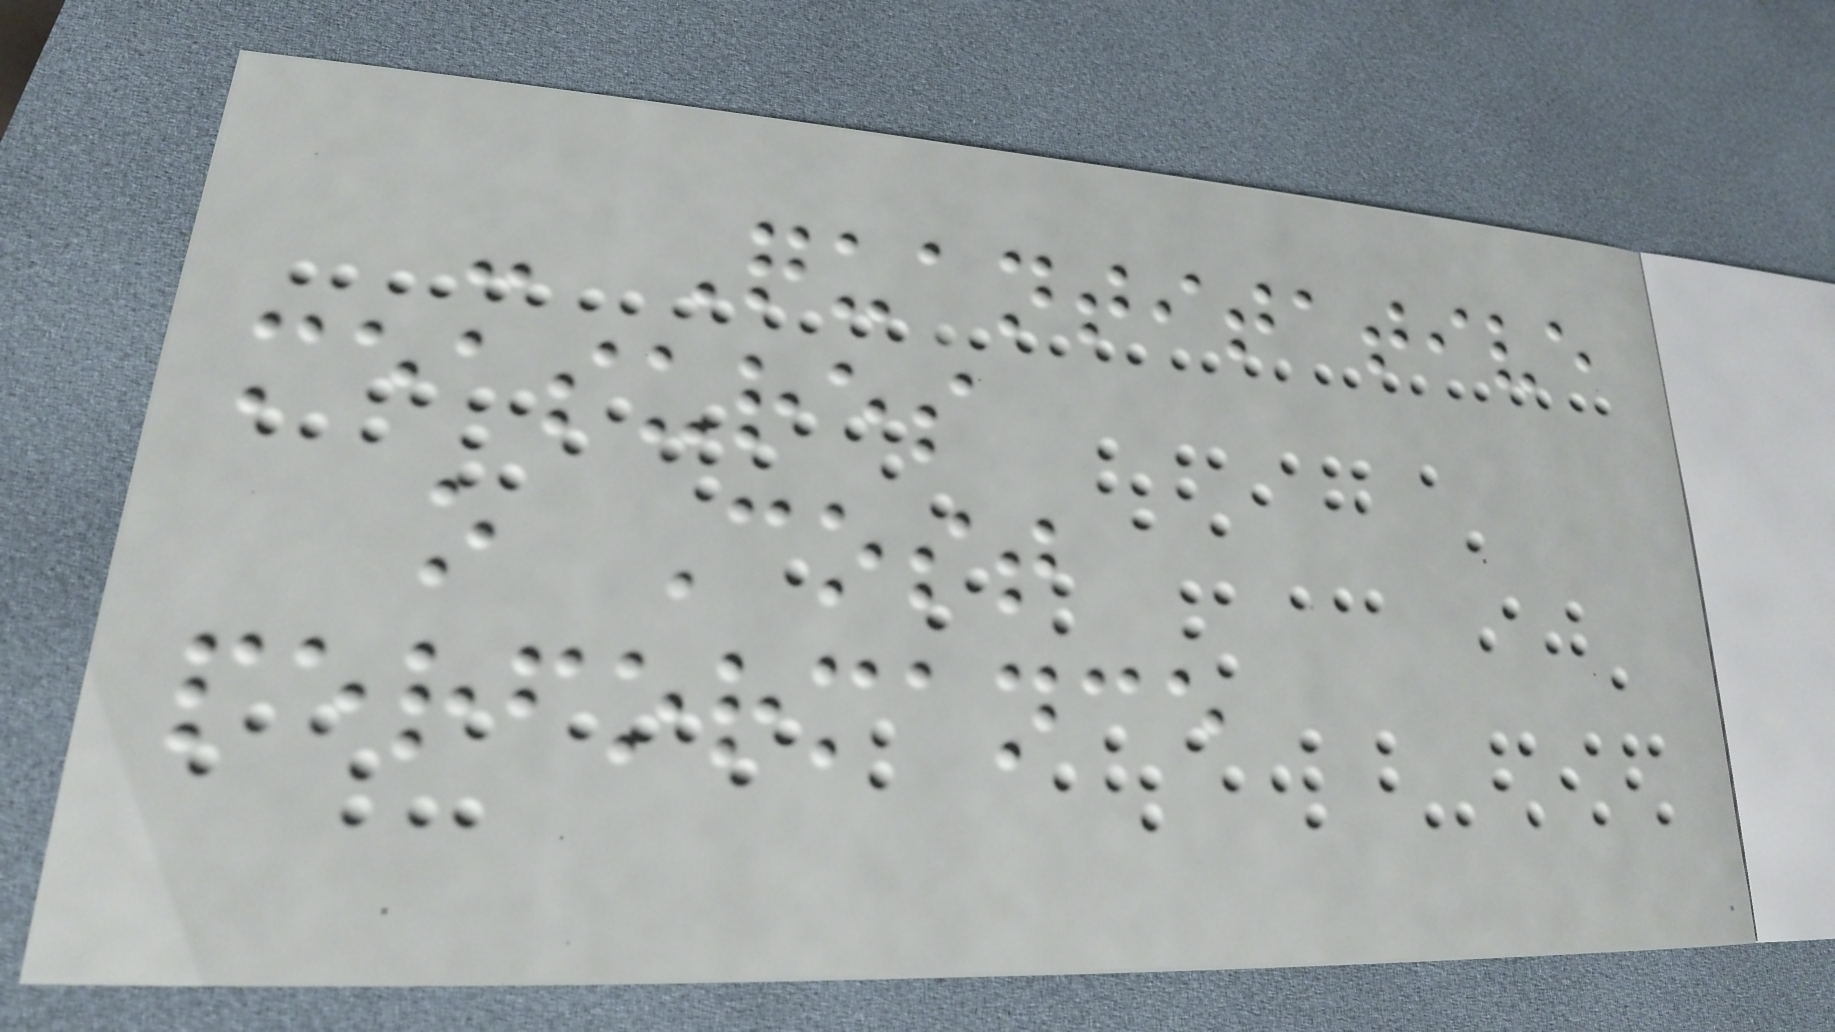- Quantitative
measures
o Cost
performance
